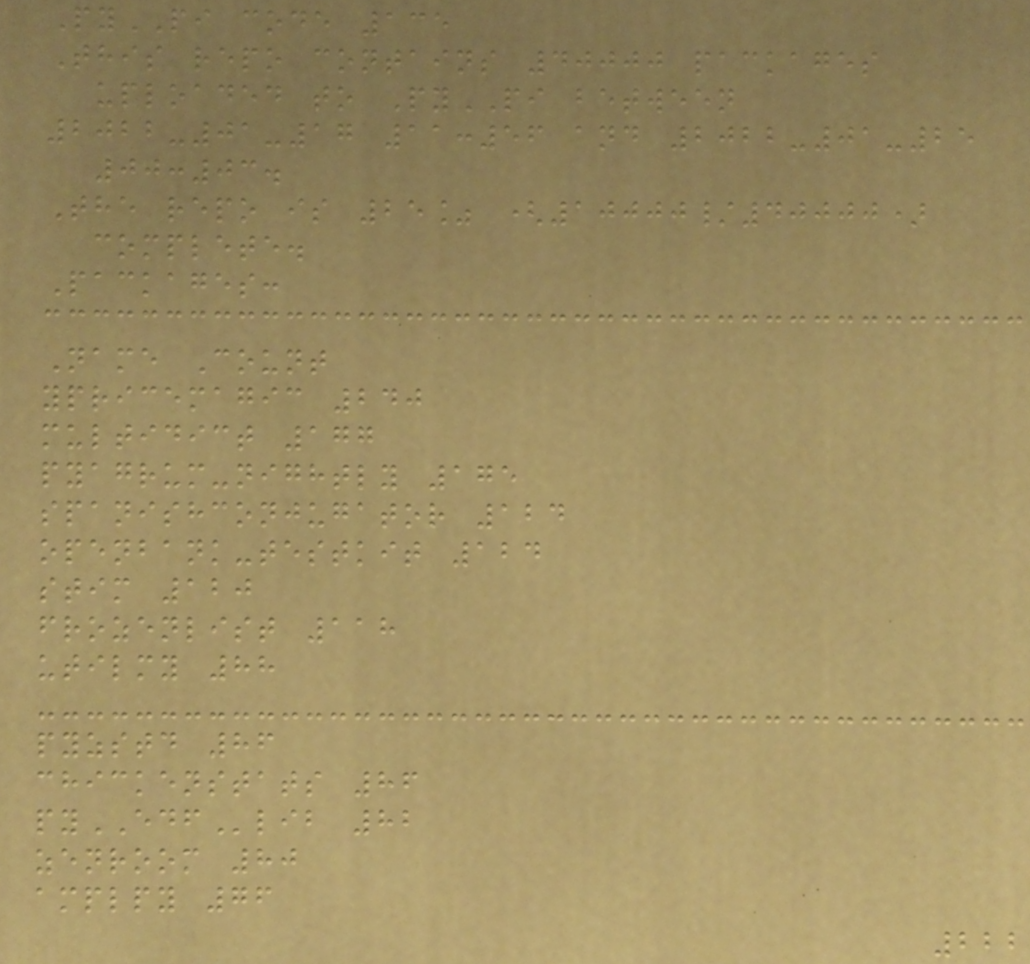PyPI code 135
This repo contains 40000 packages
uploaded to PyPI between
2022-01-17 11:56 and 2022-01-25
00:03.
The repo is 25% (10000/40000)
complete.
Packages:
Name Count
ypricemagic 240
multidict 177
pyagrum-nightly 175
spanishconjugator 124
openbank-testkit 124
stim 120
frozenlist 118
utilmy 88
pyzstd 86
chickenstats 86
pyEDFlib 82
zenroom 80
amplpy 76
222
